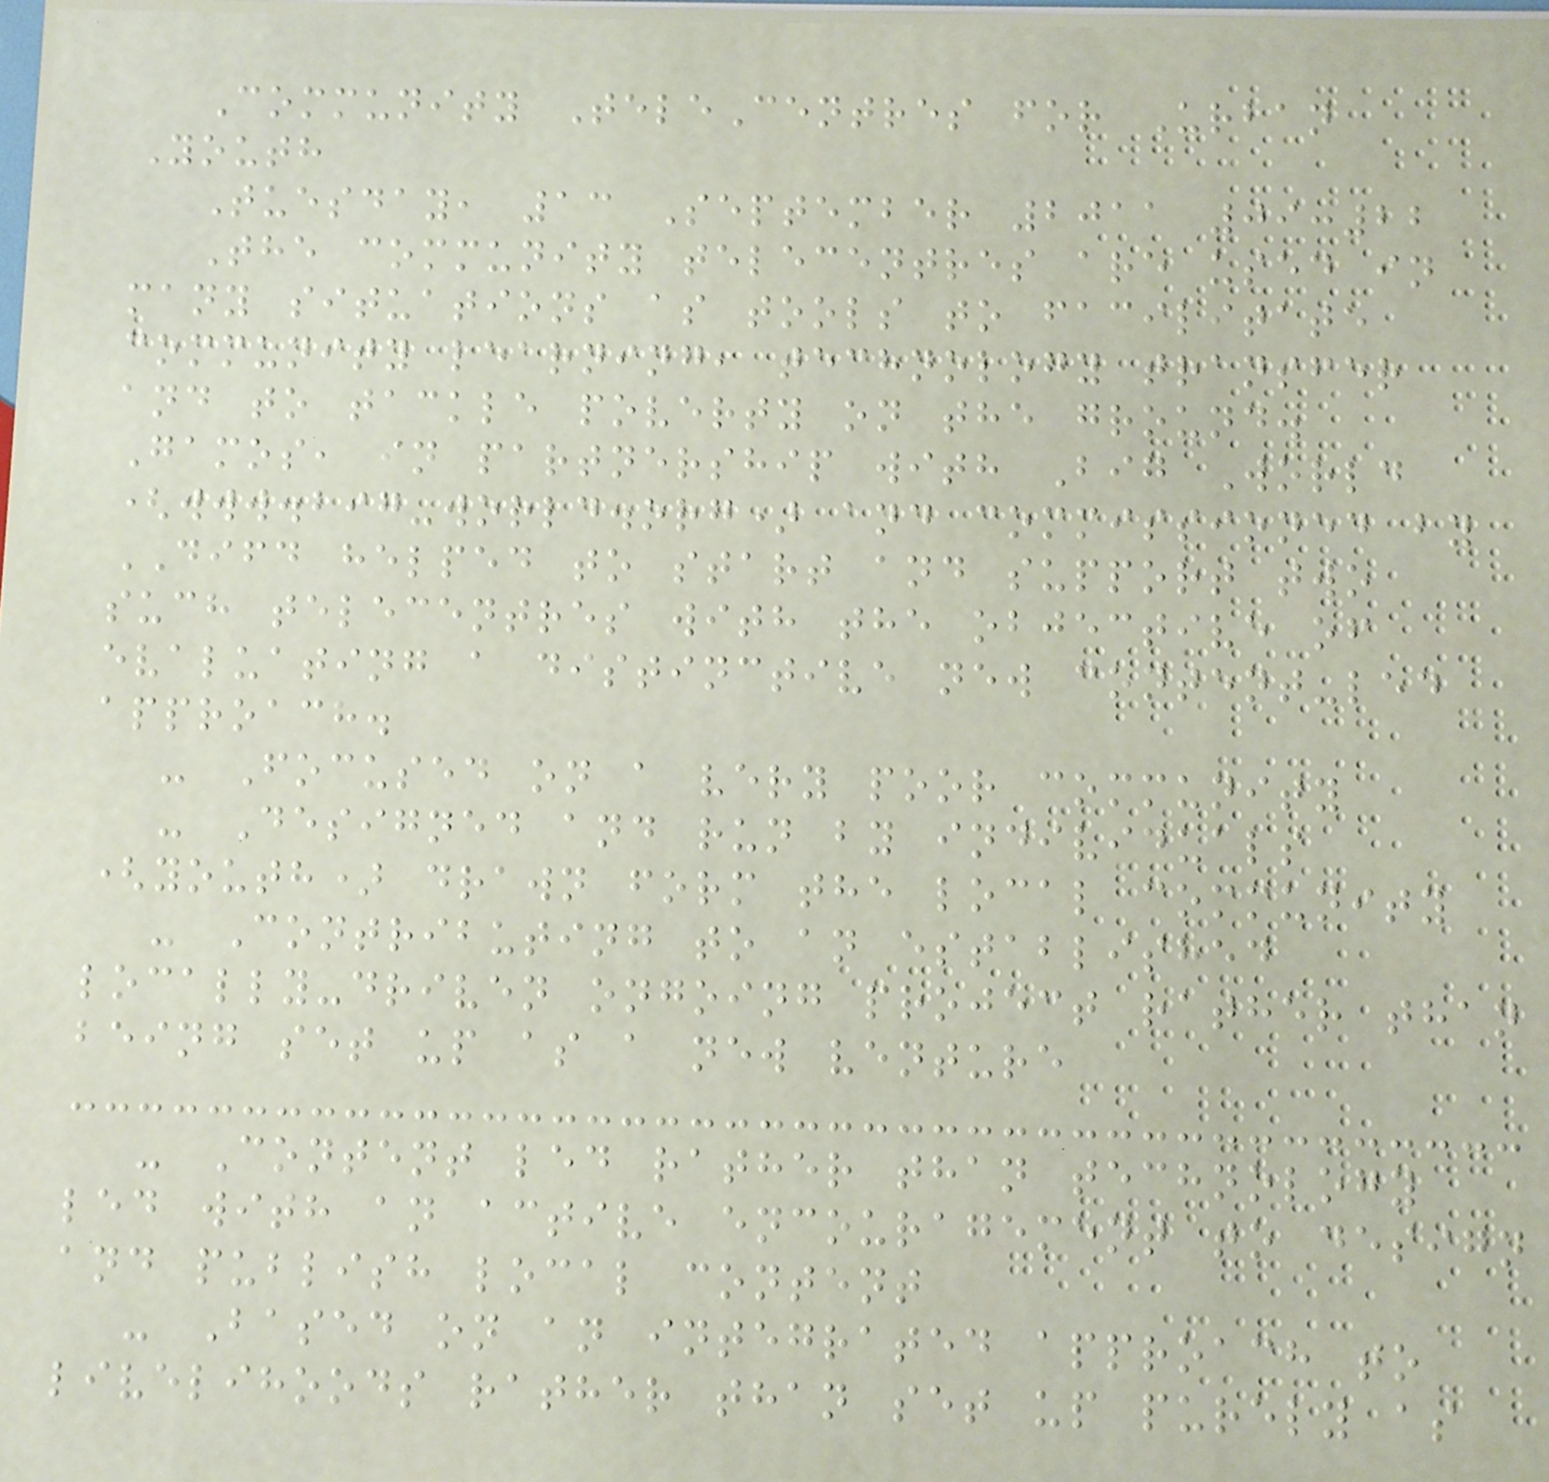Community TeleCentres for Urban
Youth
Tuesday, 13 September 2011 09:22
The community telecentres are used in
many situations as tools to facilitate
community learning, technology transfer
and to tackle poverty on the ground.
Gamos, in partnership with Big World
(www.big-world.org) and commissioned by
DIFD helped to start and support two
such telecentres with the objective of
evaluating a distinctive new content-led
approach.
- Focused on a very poor community
- Designed and run by individuals
(youth) drawn form the local community
- Contributing to an established
locally-driven ongoing project rather than
being set up as a new venture
- Content led rather than technology
led with an active encouragement to design
and publish local content
- Based on an integrated approach to
livelihoods rather than set up purely as
